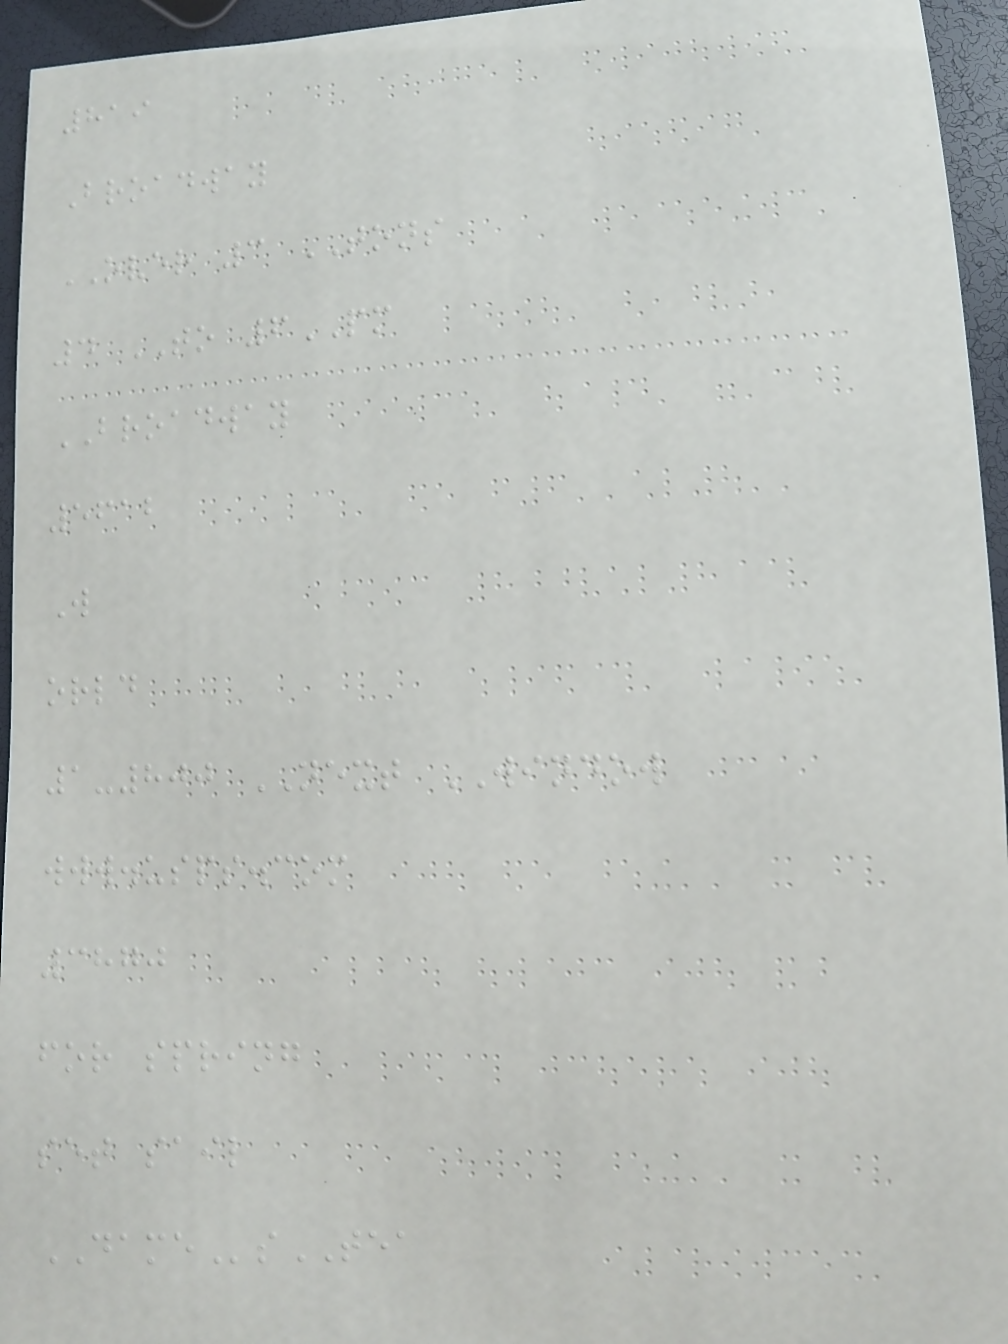819
Broadway
OVER 3 TONS
4 TO 6PM
BROADWAY
5612
W
orld
1-800 NEXT WINDOW
www.usps.com
3870
for spring
set sail
DAMEsTEA
